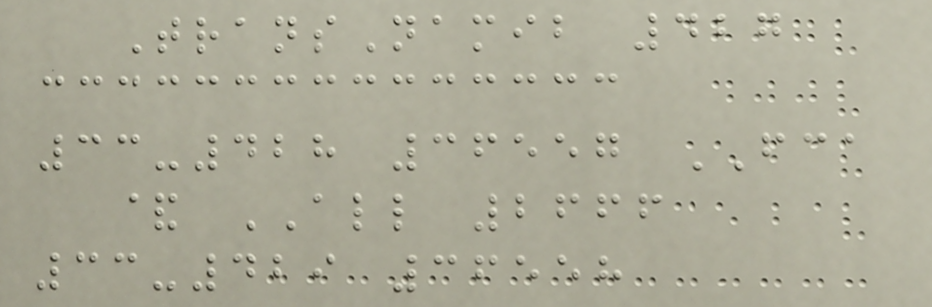TransNamib 427
33-428 36557 FCA
& ALL 2666
33-429 36558
